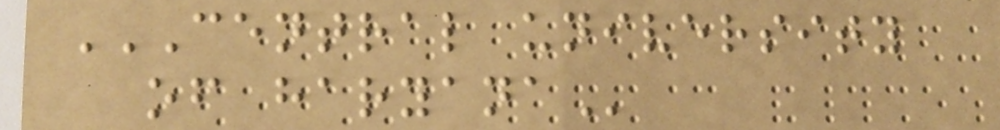CENTRAL UNIVERSITY
OF HARYANA
